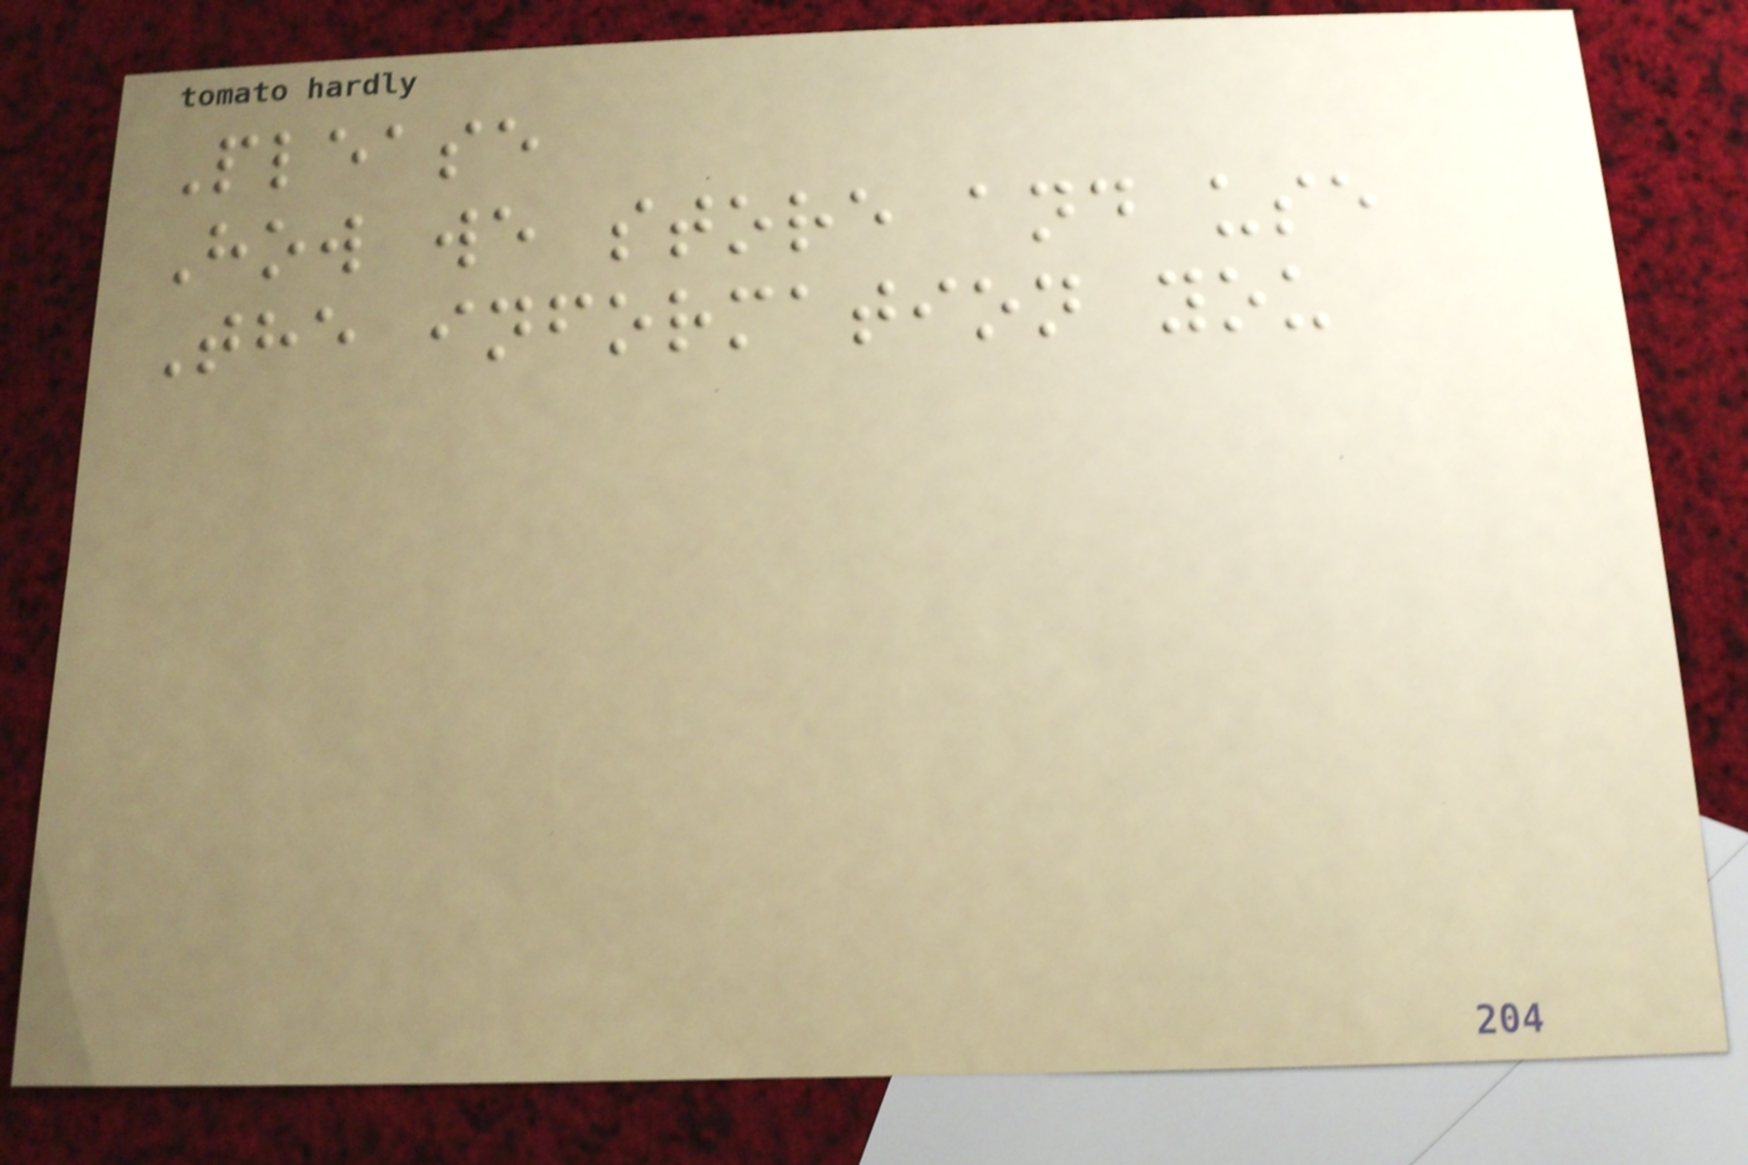Please
How we store and use
The information you
